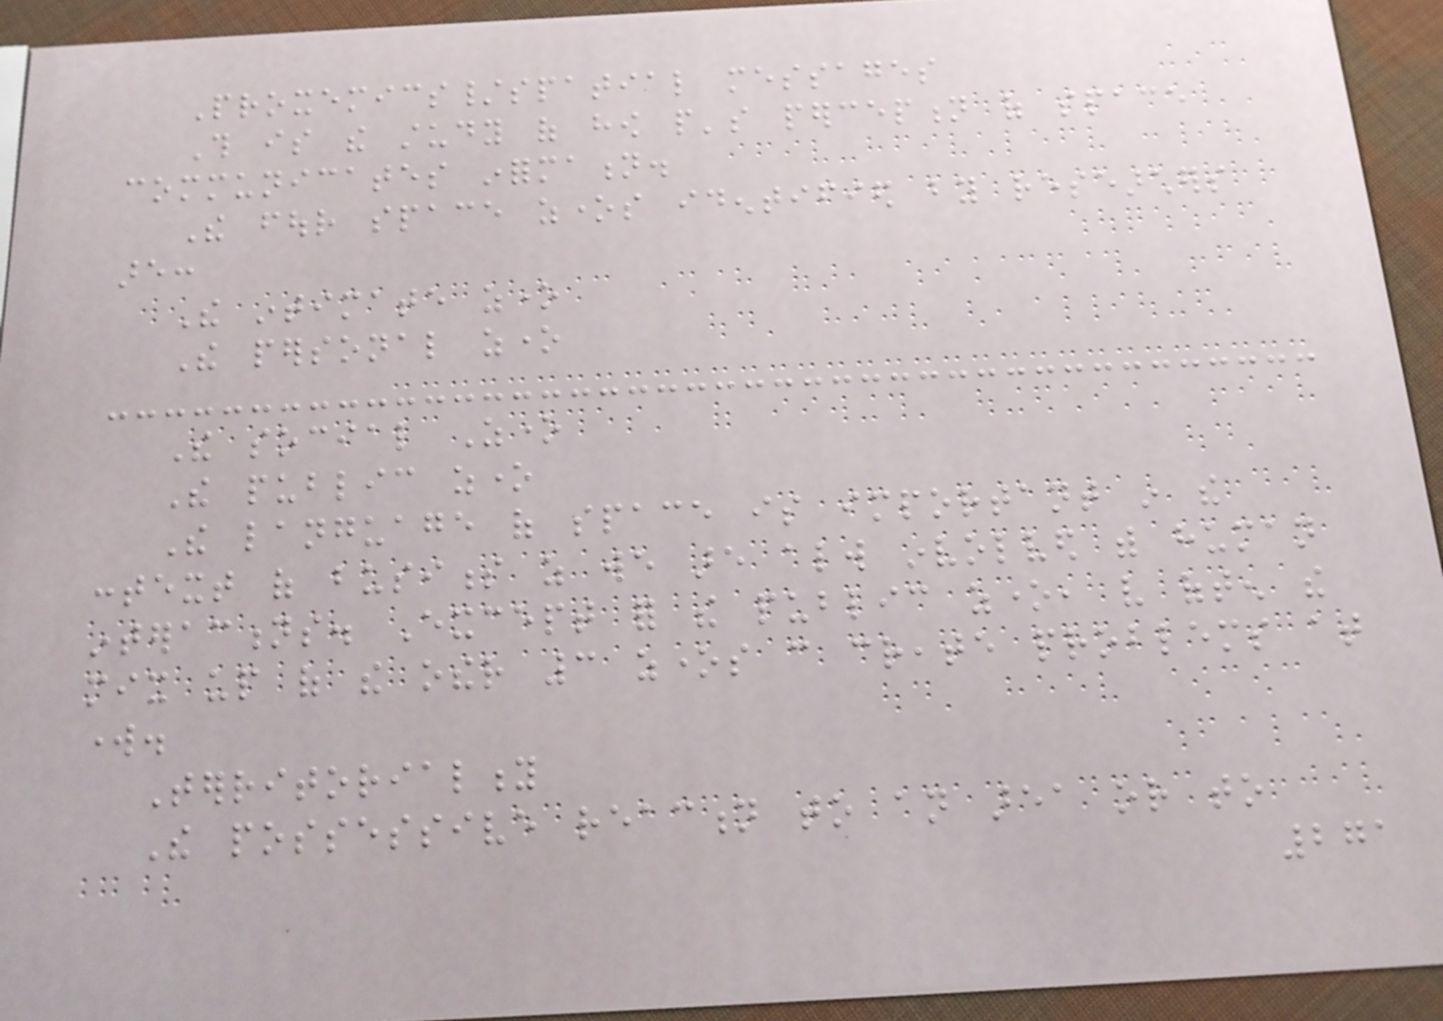Proxemics/spatial messages
This is the study of how people's perception of space
communicates information.
The four space zones identified by researchers
are:
The intimate zone
The personal zone
The social Zone
The public zone
The language of space is important in the
context of business as we are always involved with human
interactions. Except for the public zone, very often the
mix up of the other 3 zones can create problems at
work.
Territoriality
The possessive reaction to an area or to
271
